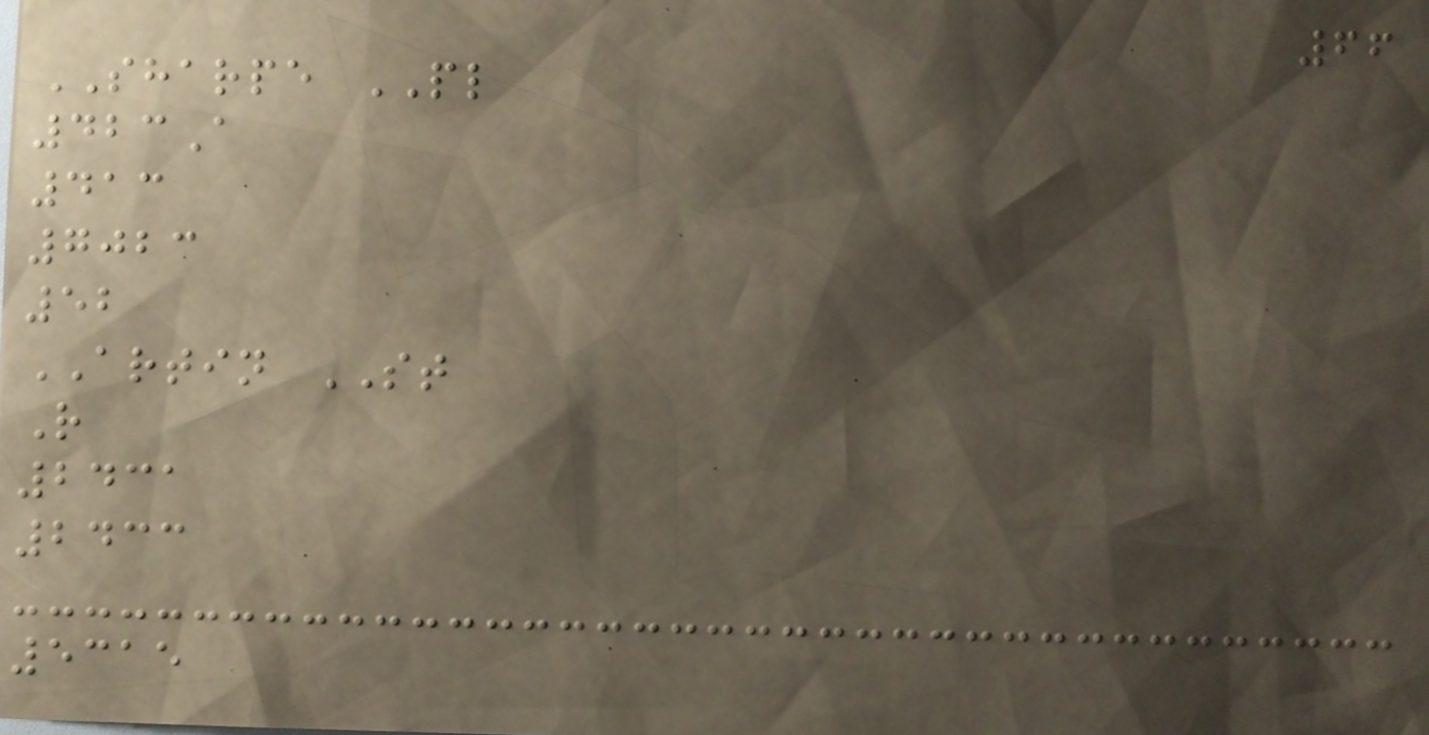66
SHARPE PL
423A
413
7023
52
ARTIN ST
R
2431
2433
5315
